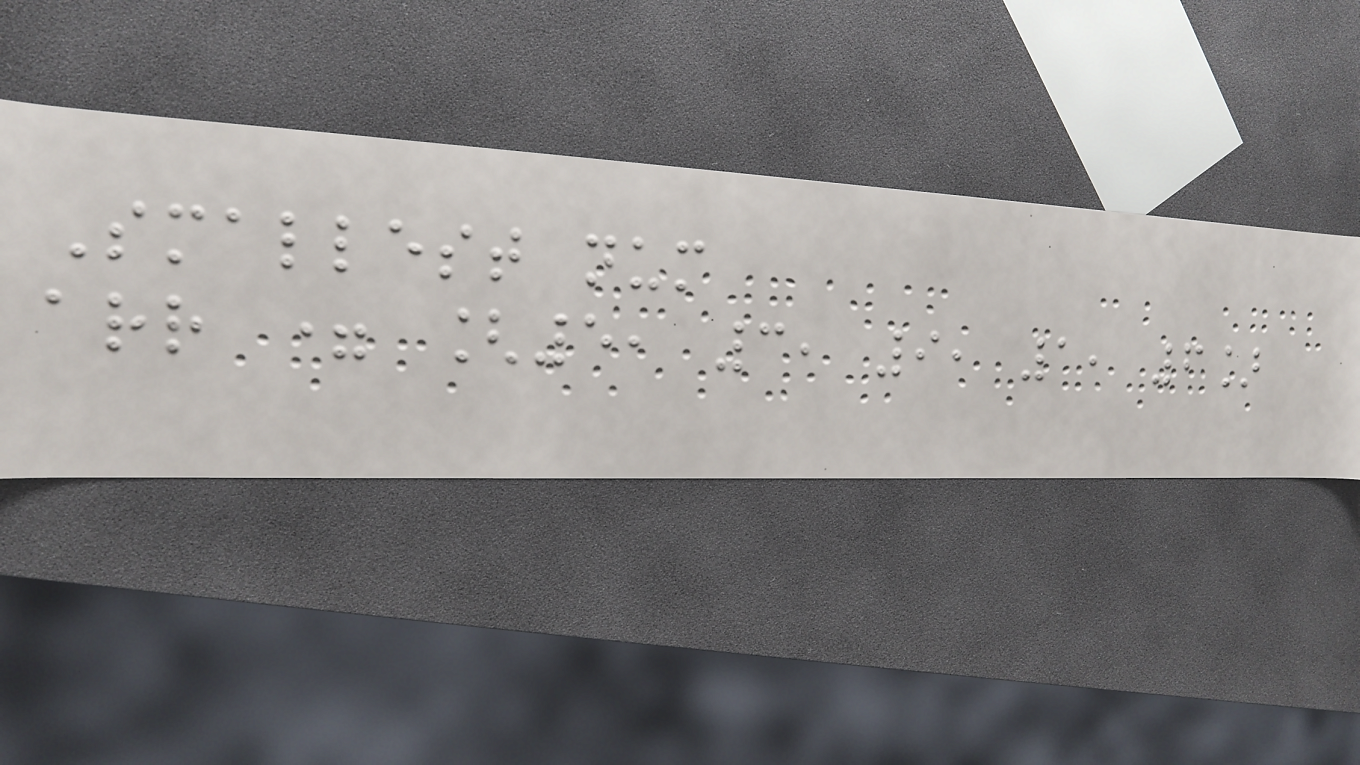Smallest num
arr = [5, 3, 9, 1, 6]
